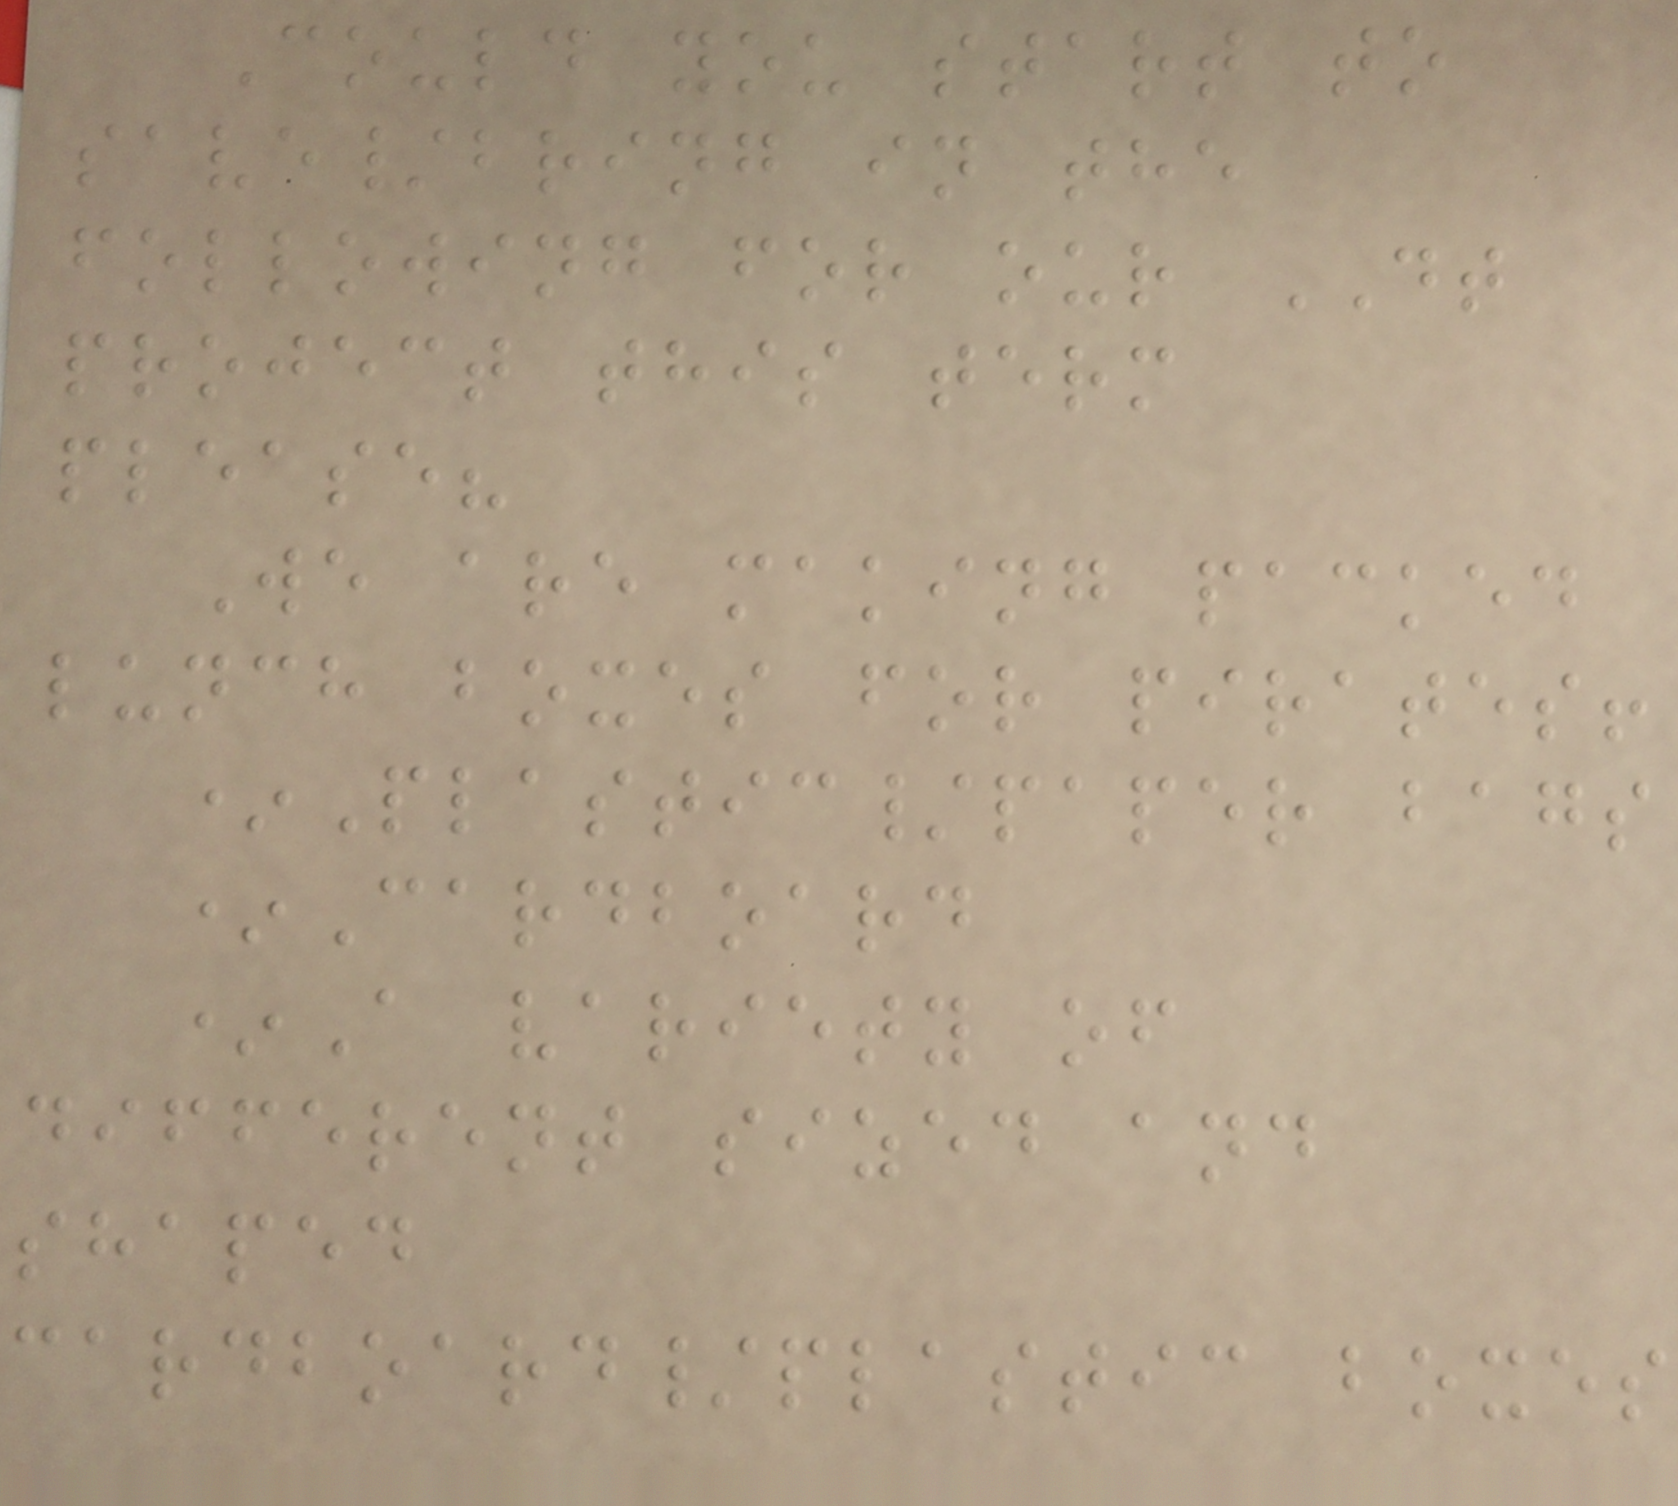Could you start to
save/bring in the
following for our DT
project this term
please?
We are making packed
lunch boxes for pirates!
*Plastic/paper bags
*Cardboard
*A variety of
different sized and
shaped
cardboard/plastic boxes
